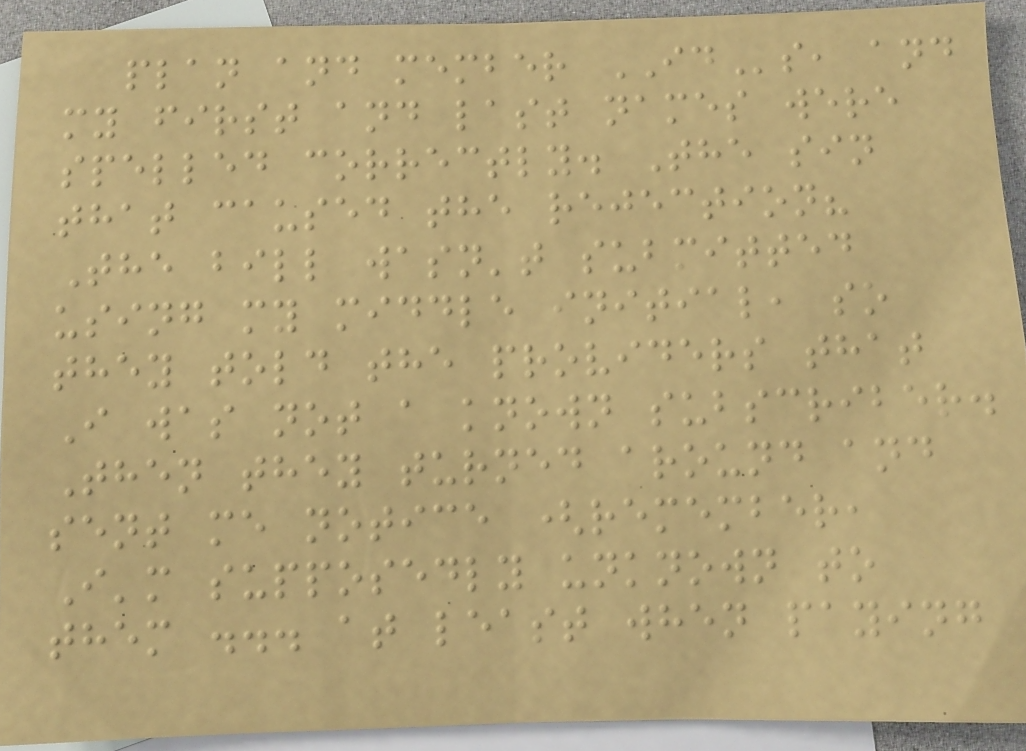plan and member IDs, and
my first and last names were
spelled correctly. The sin
that caused the rejection?
The bill wasn't submitted
using my middle initial, so
they told the providers that
I was not a known subscriber.
Then they turned around and
sent me notice (remember,
I'm supposedly unknown to
them ... at least when paying
